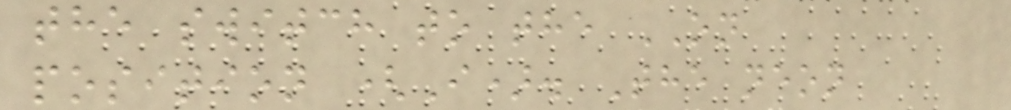the switch to the ON
position (I). The neon
